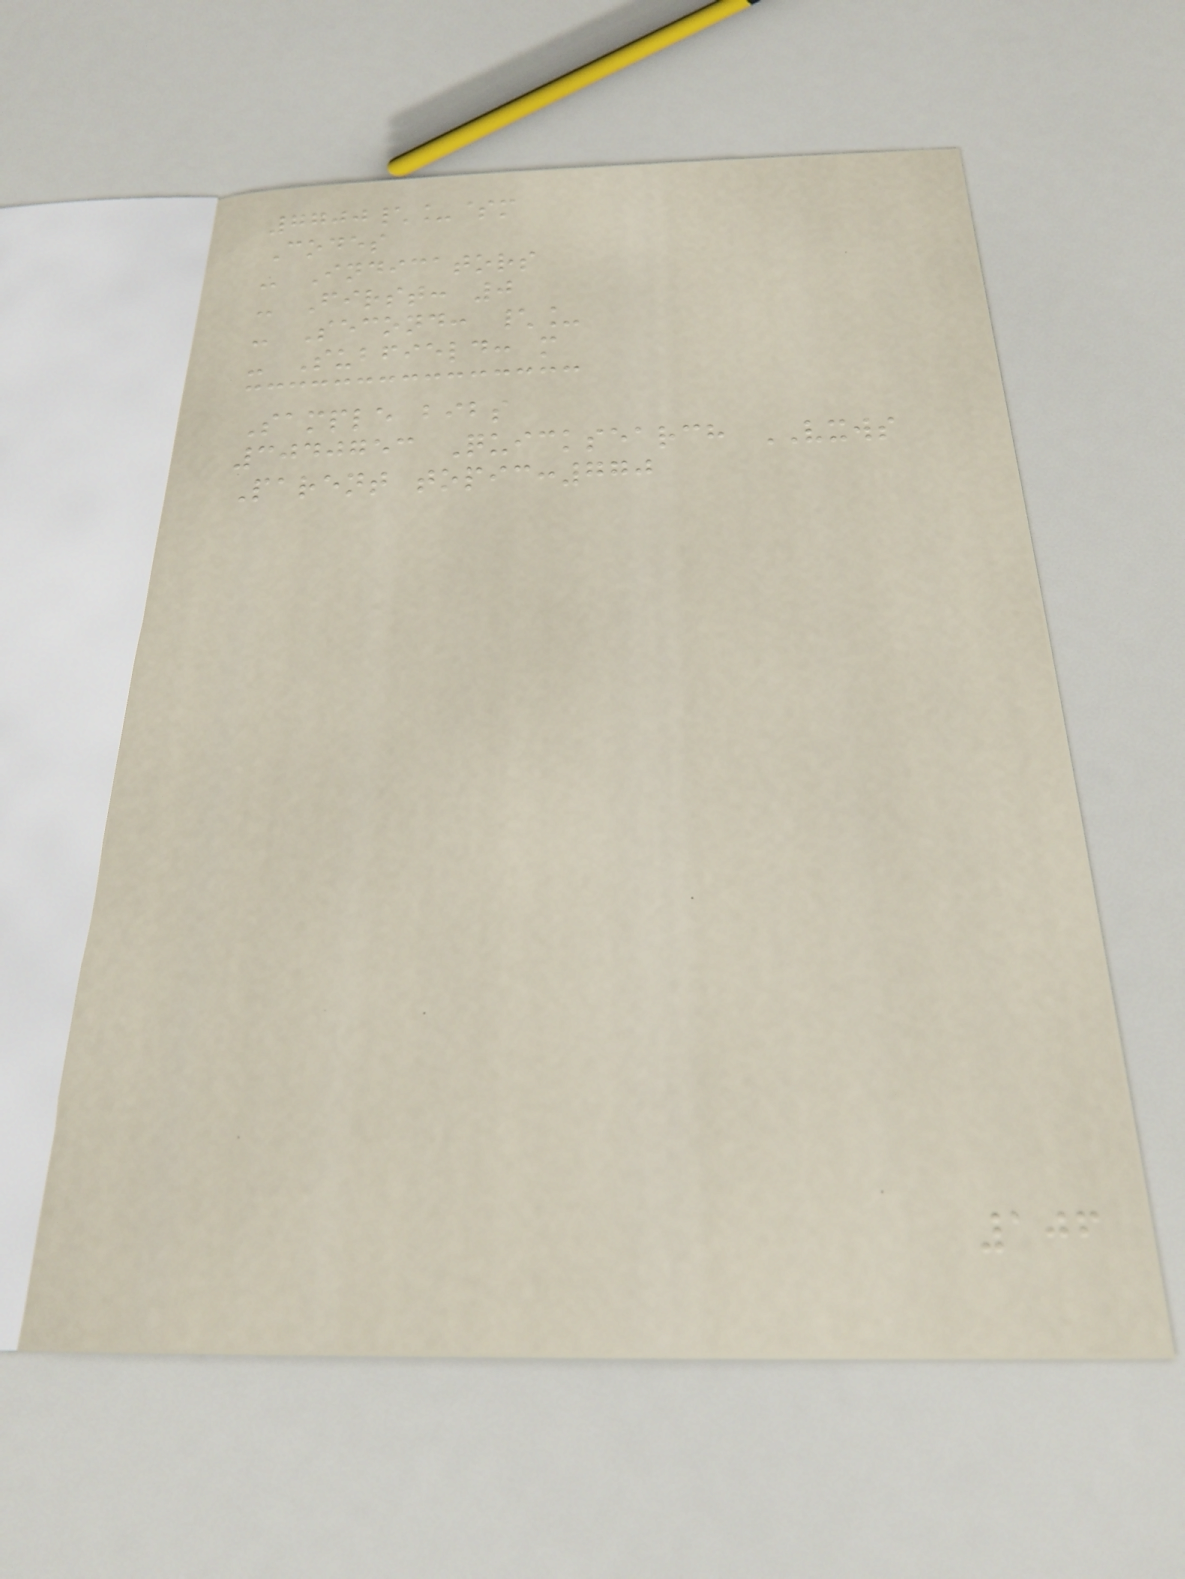7700\_$m
Codes
- Indicators
- First: 0
- Second: \_
- Subfield: m
Sample bibs
3040753 Quicksearch VXWS
Parent topic:770
106
